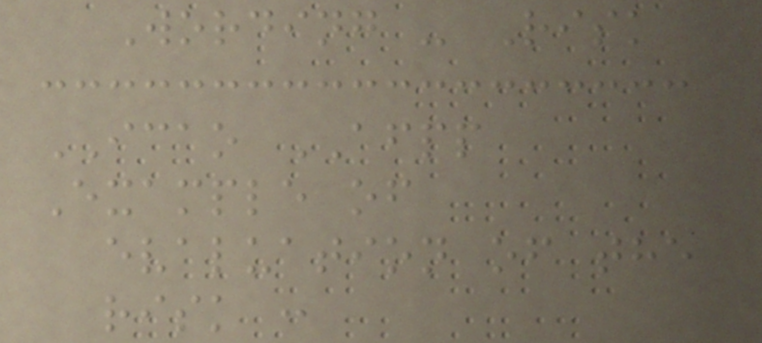Wording - Risk
ICAO AFPP
Example of
evaluation of the
risk :
